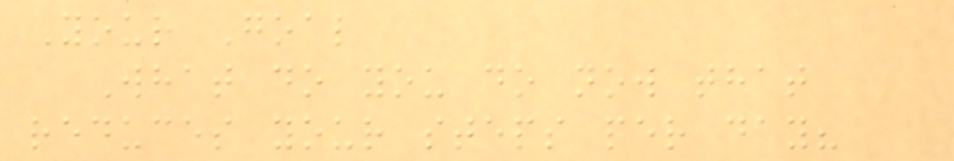Your Goal
What do you do now that
reduces your steps per day?
